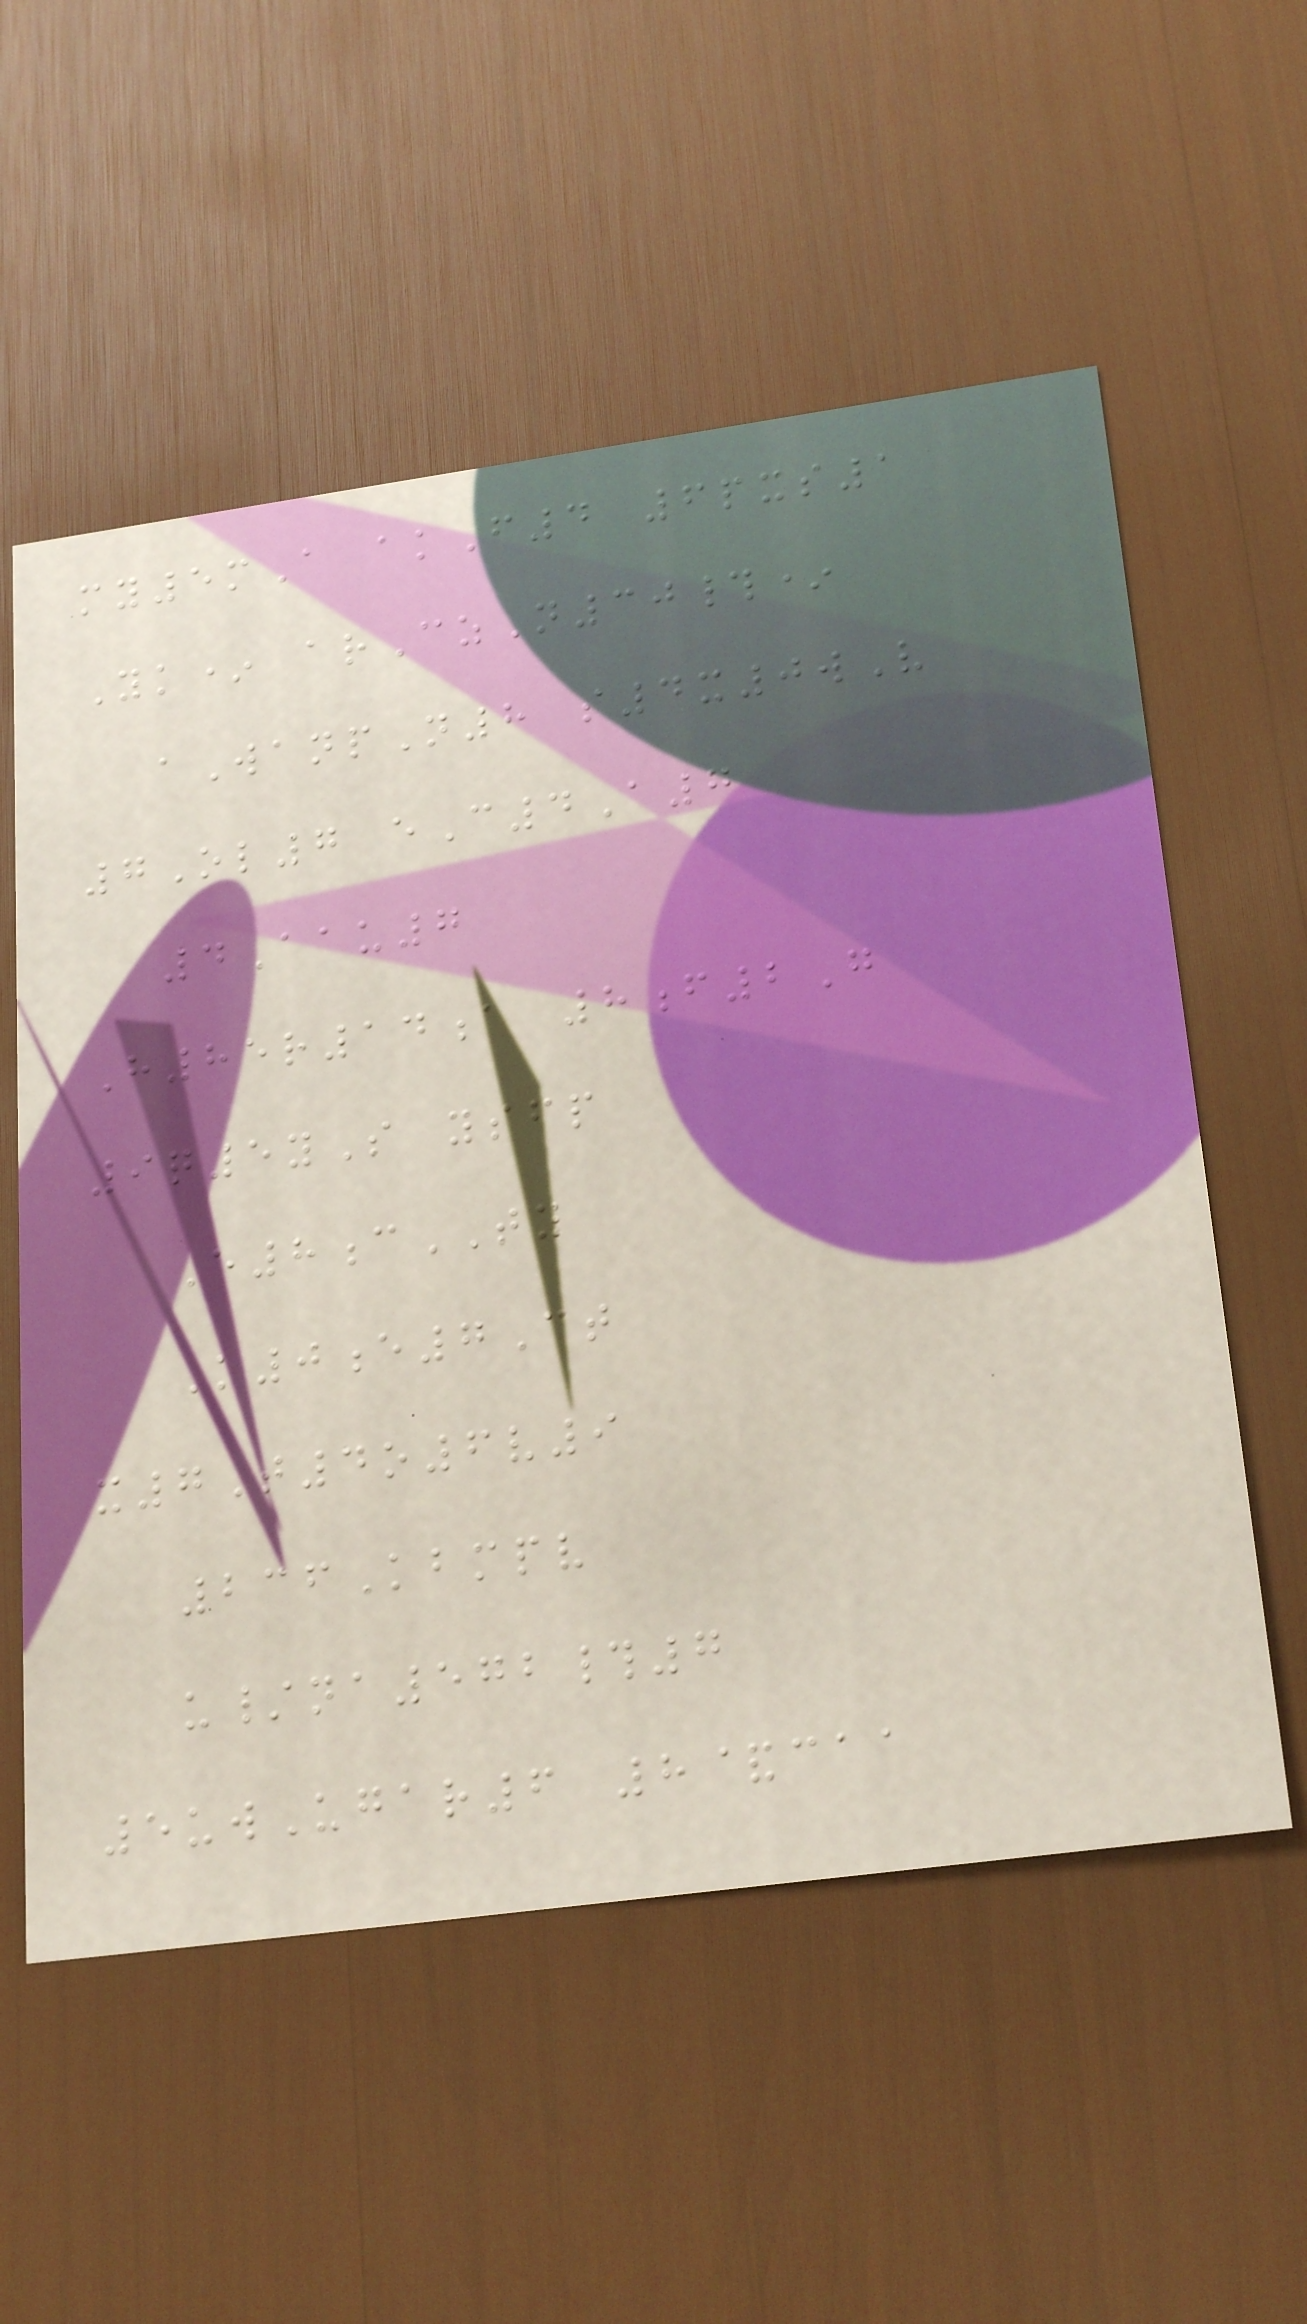my5mA akF4 6pxs1
Yk* arCzN30#*
aWanpN8 s4x0wV
7Ol7 eC4A7
4Aau7
H85r14a 8f2G
9q5yS ysfp
E8cTY
K0e7Ct
x7T4o6v9
236Kbmpv
u/na572#7
5uwUgar6 8&caa
